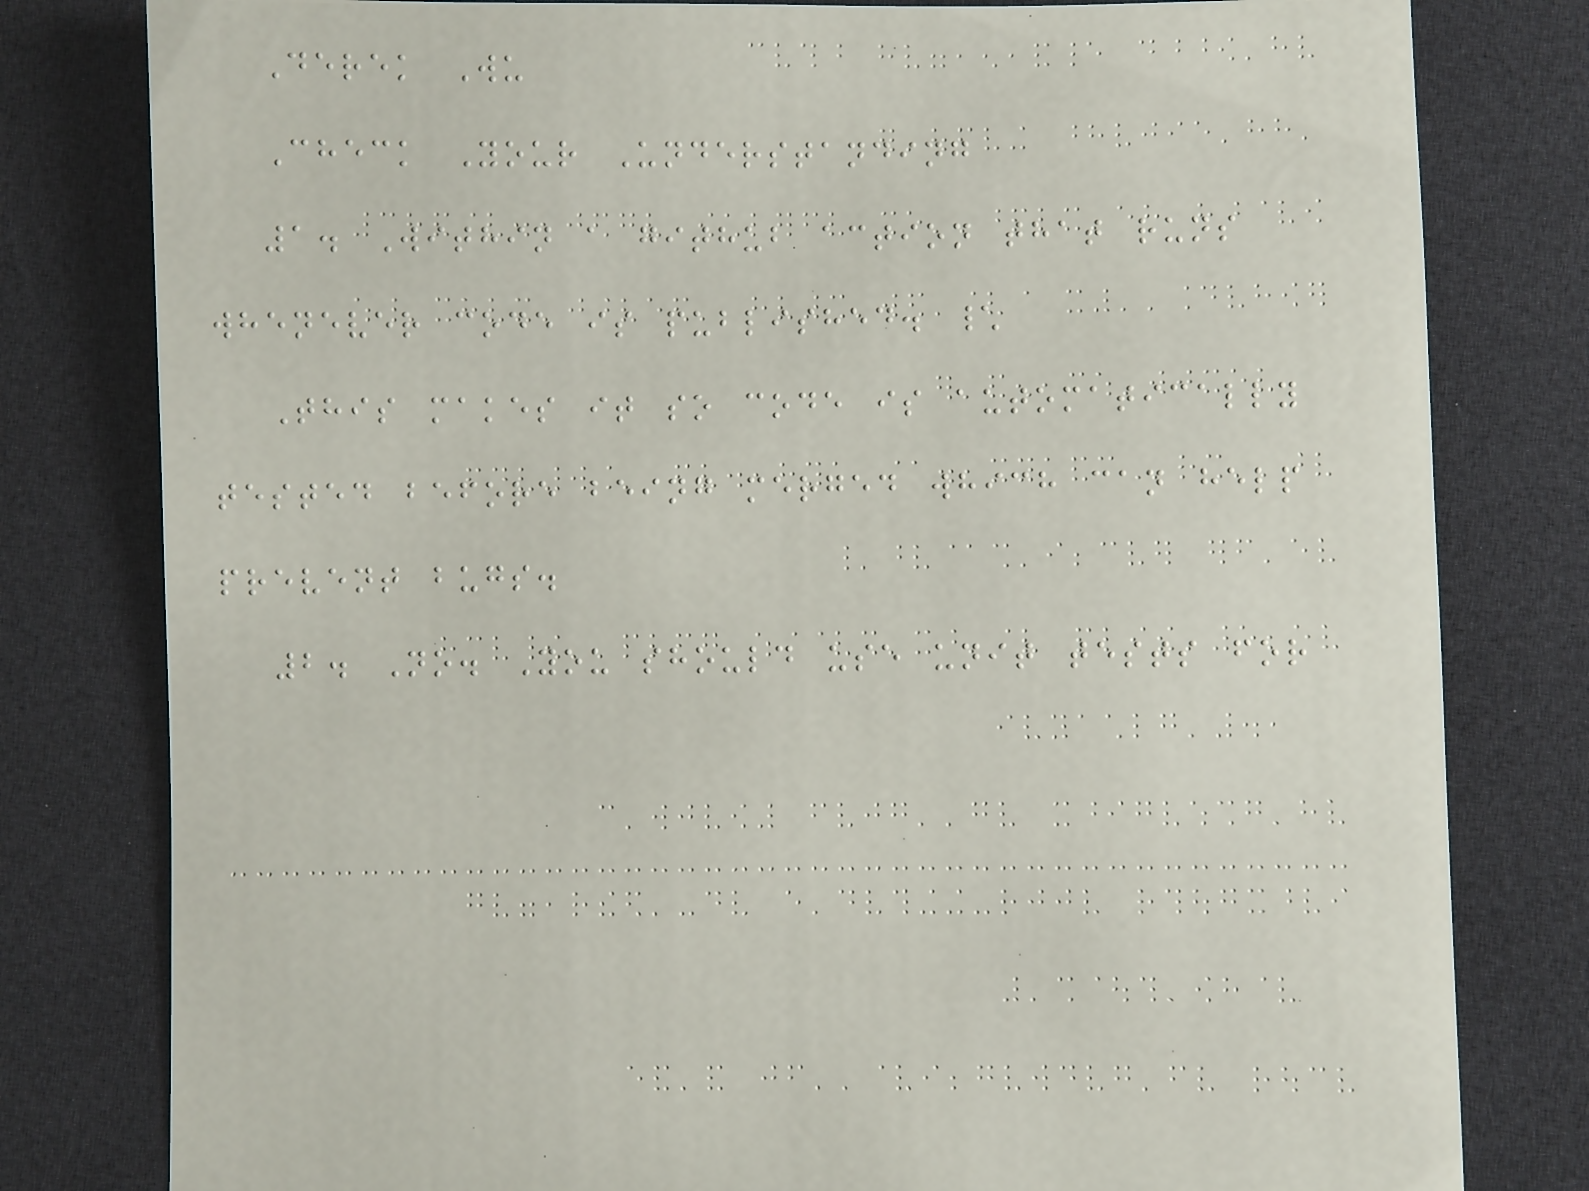Derek Wu
Check Your Understanding
1. Within a github action that runs
whenever code is published. \
This makes it so code is automatically
tested before being merged which can help
prevent bugs.
2. No. You should use unit tests for
